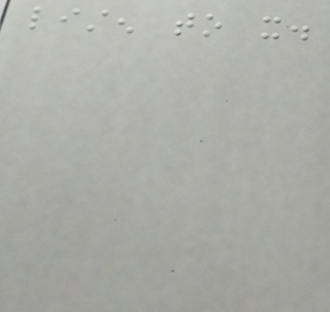listen to it.
